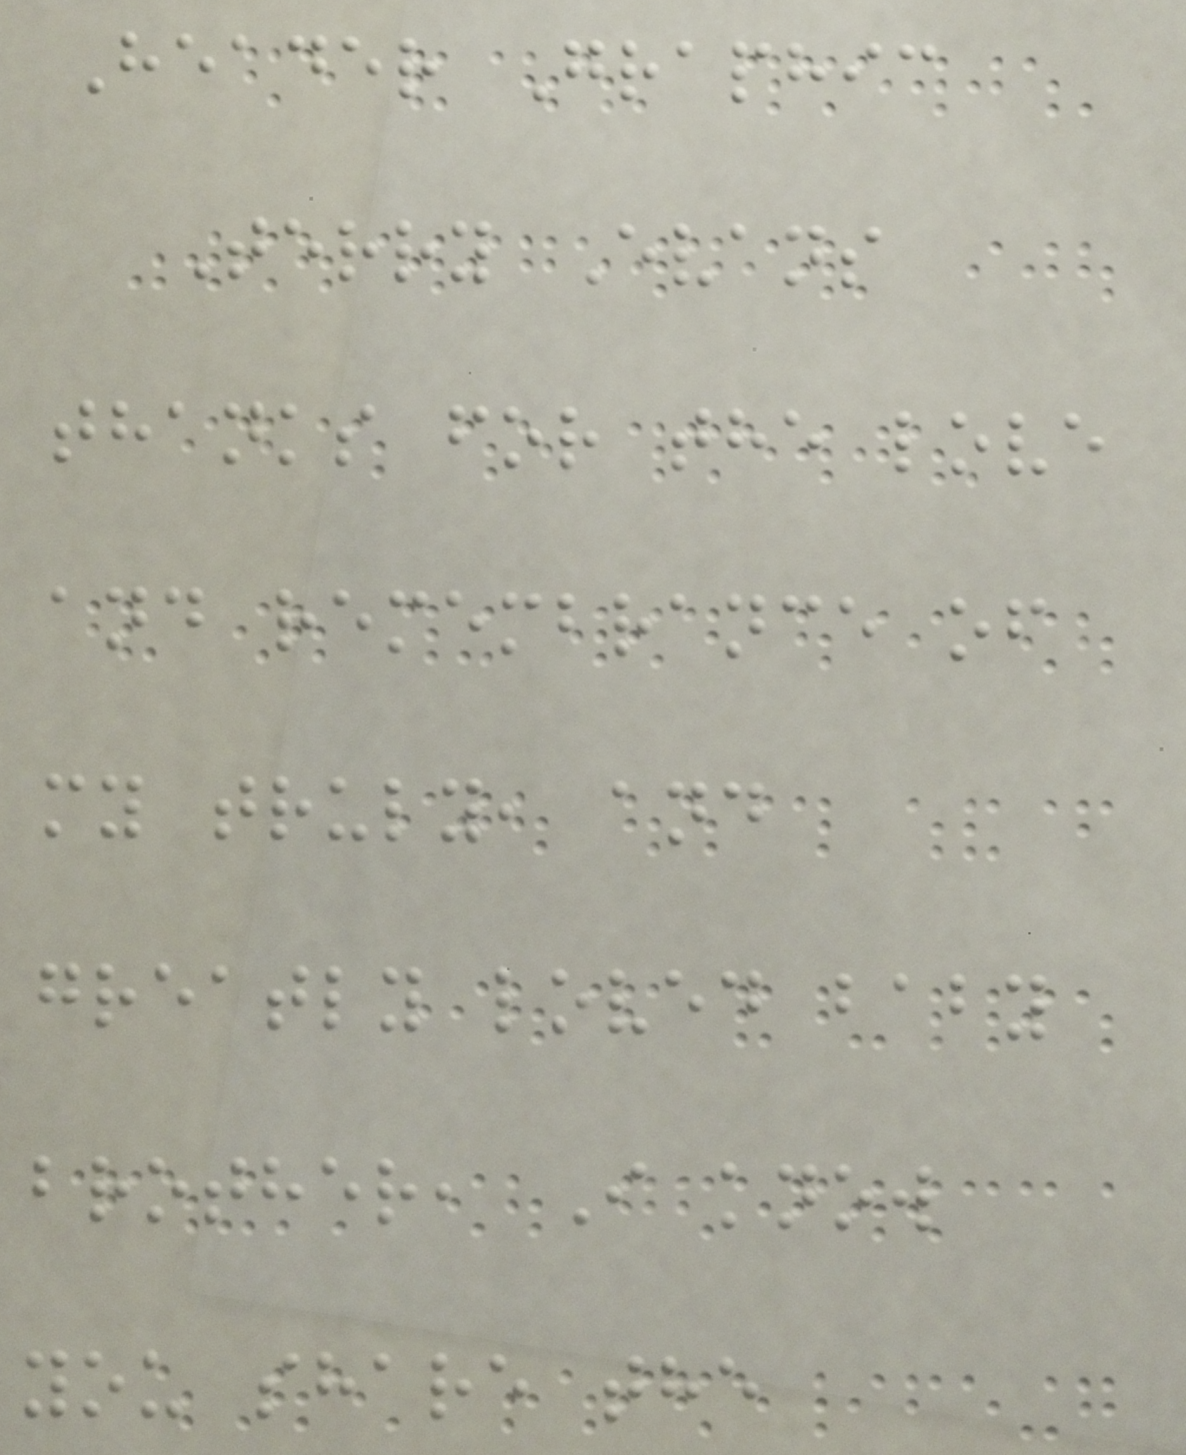Header Graphic
Terry Evans
thanks for the love
and remembrance of
my truly, and
greatly loved baby
brother, I know
you share the
